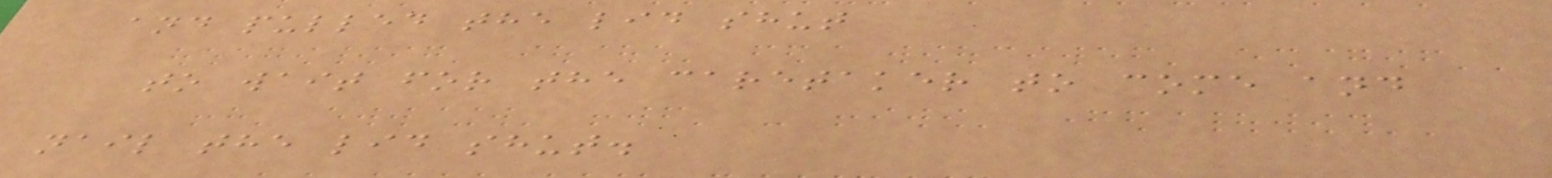and pulled the lid shut
to wait for the caretaker to come and
nail the lid shut.
